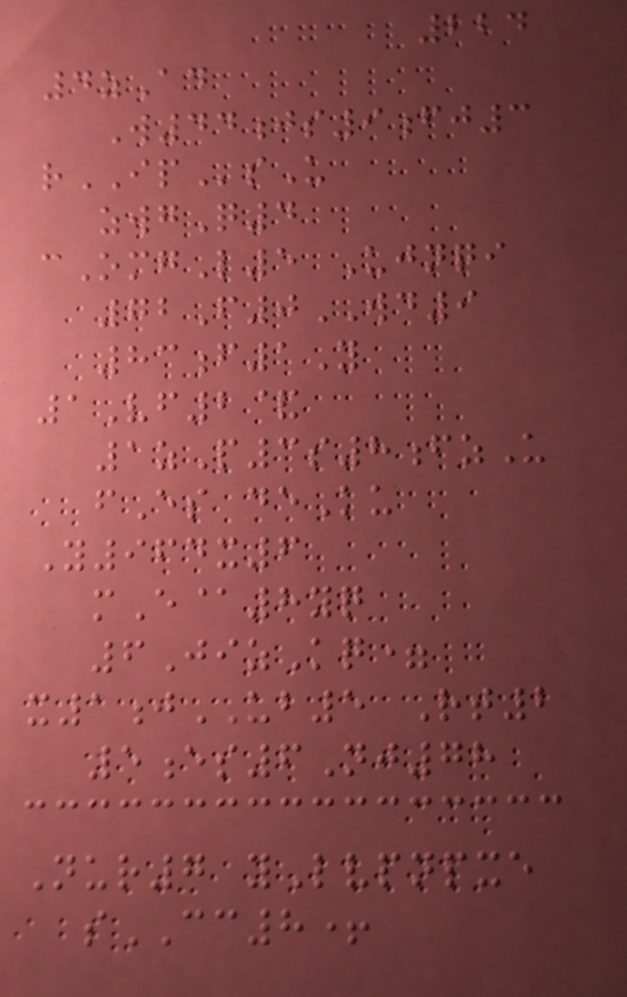224
4zAd
W44js9fj3
rIPsU
zwgQ4
cOmgL5 Ujnqi
72F0WD9
83f1Y
1Vf2&
1zP3s8fzU
fEs deKu
Y964x6
mE@8yq
6JizKq=
x1jUB5 Rt2
5es6Nj78
Nur7 yLvpnpxe
sCC8+
